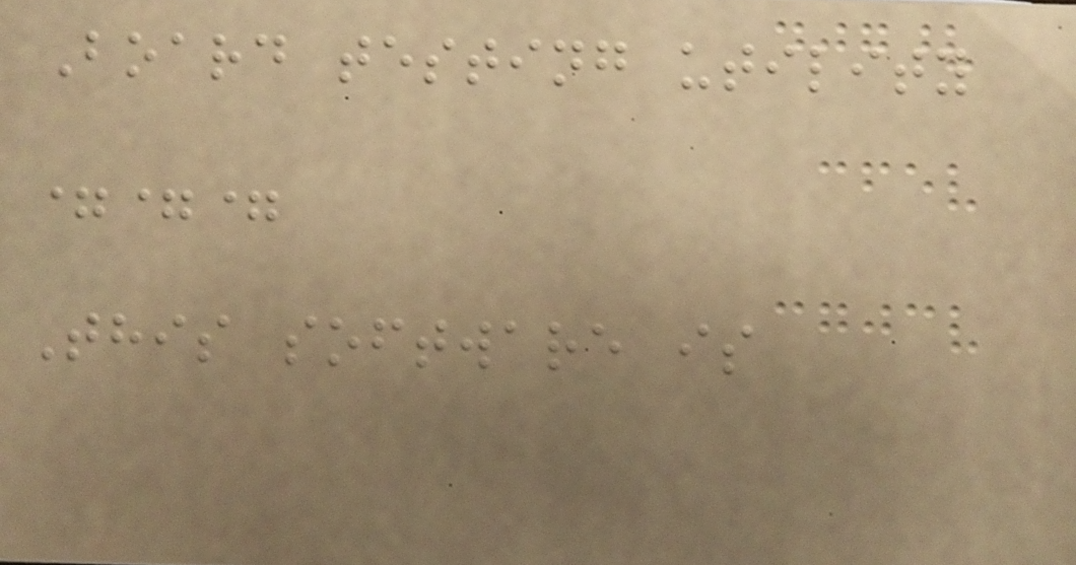Board testing utility
===
This software is
